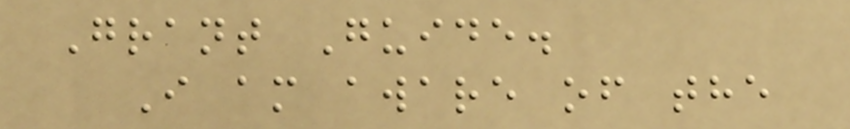Grant Guide.
I am aware of the
